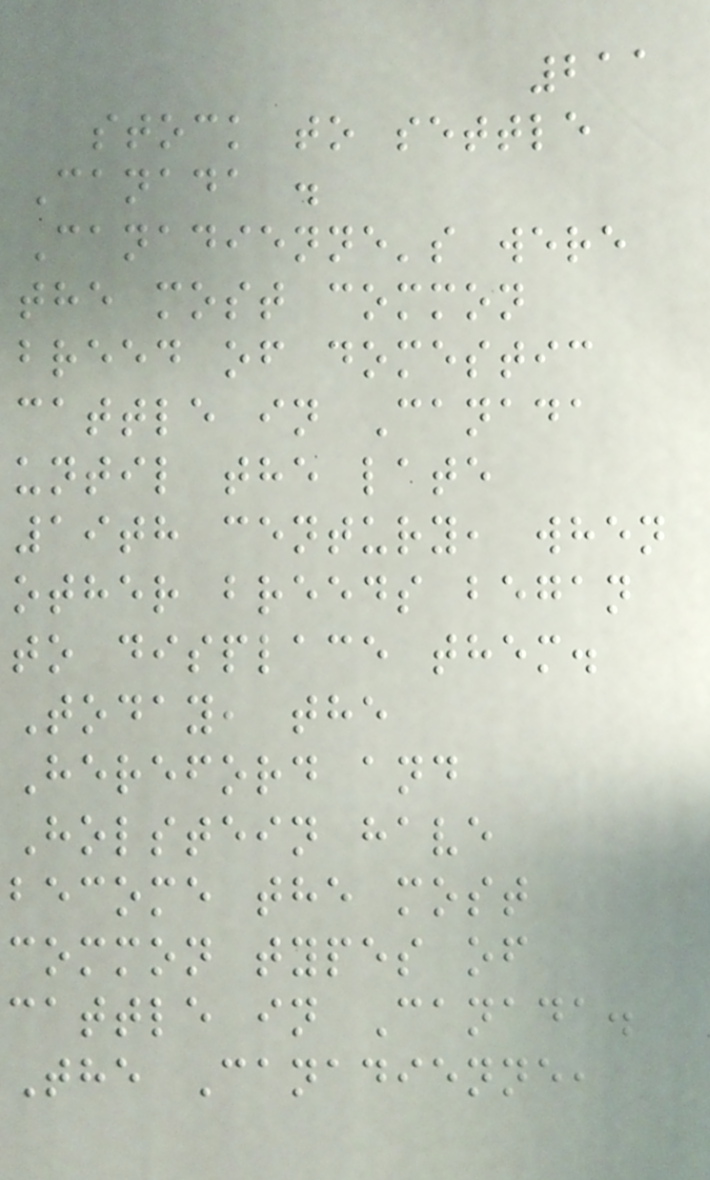211
stock to settle
Canada .
Canadienne's were
the most common
breed of domestic
cattle in Canada
until the late
19th century, when
other breeds began
to displace them.
Today, the
Hereford and
Holstein have
become the most
common types of
cattle in Canada.
The Canadienne,
